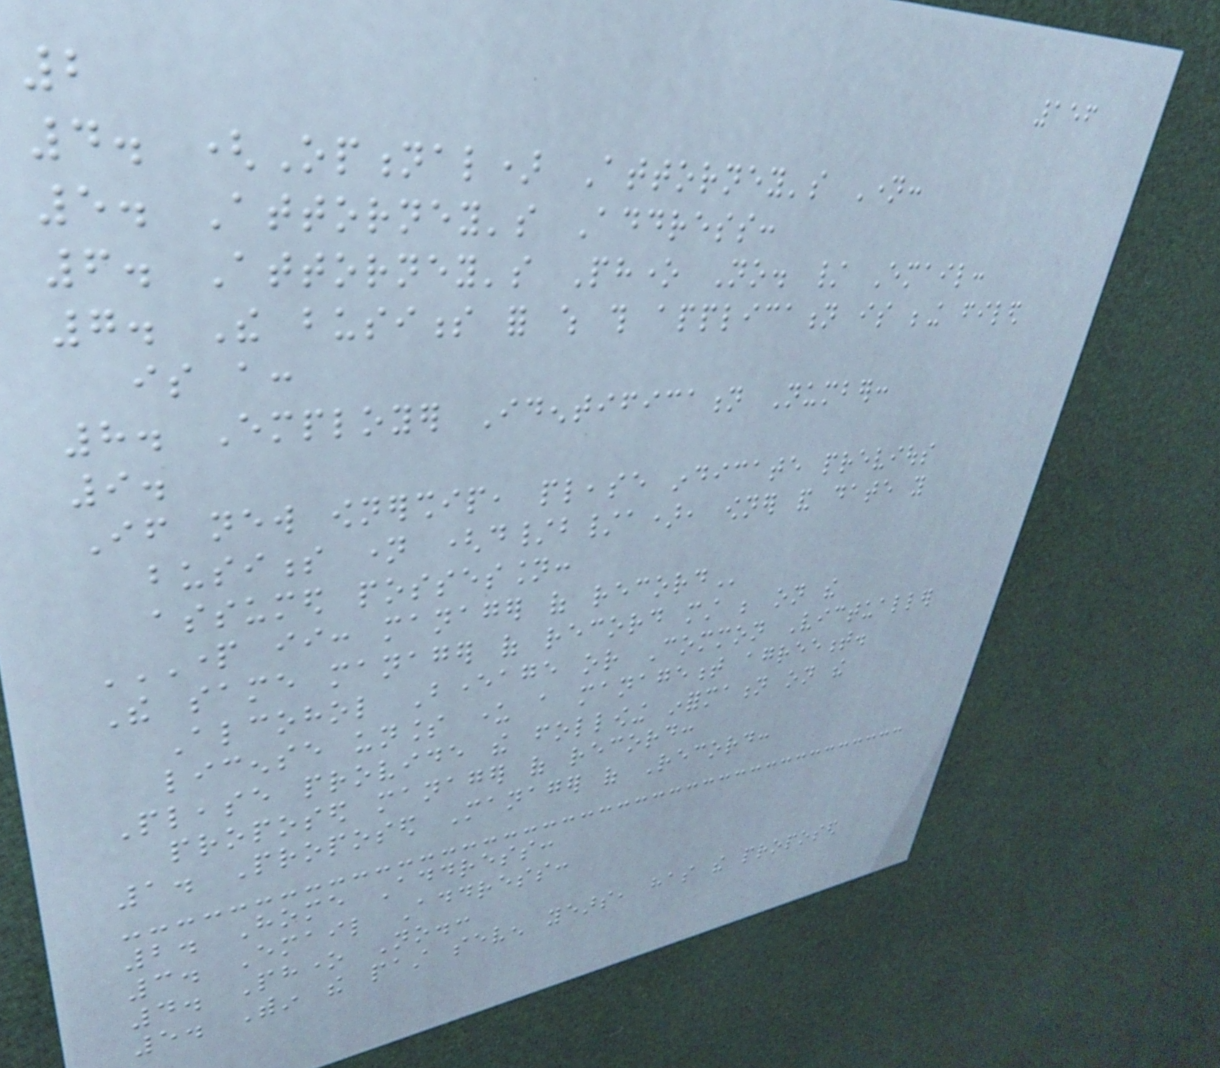156
2
4. (Optional) Attorney's Name:
5. Attorney's Address:
6. Attorney's Phone No. / Email:
7. The business for which this application is being filed
is a:
8. Employer Identification Number:
9.
If new ownership, please indicate previous
business name (d/b/a), owner and date you
assumed possession:
PART II: MANAGER OF RECORD
The same manager of record must be on the
Alcohol Beverage or Common Victualler
license unless under a management agreement.
Please provide the following information on the
proposed manager of record:
1. Proposed Manager of Record:
2. Home Address:
3. Email Address:
4. Phone No.:
5. Within the past seven years, has the proposed
